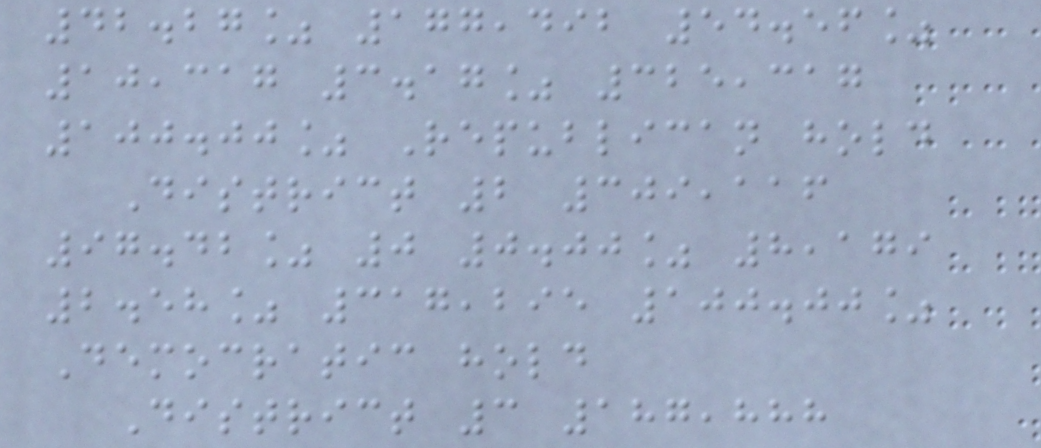42.27% 177,492 54.56%
10,317 3.17% 325,317
100.00% Republican hold
District 2 309,116
97.42% 0 0.00% 8,179
2.58% 317,295 100.00%
Democratic hold
District 3 187,888
